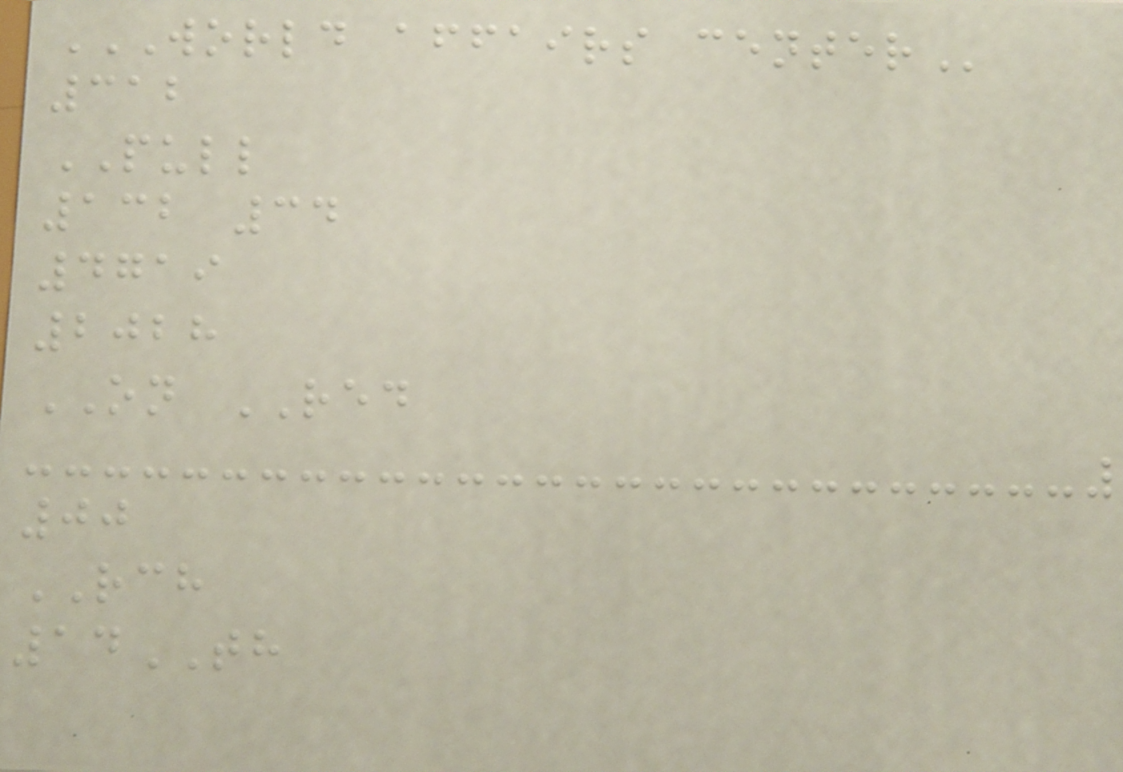WORLD AFFAIRS CENTER
312
PULL
132 34
4719
2028
ON RED
00
RCH
14TH
